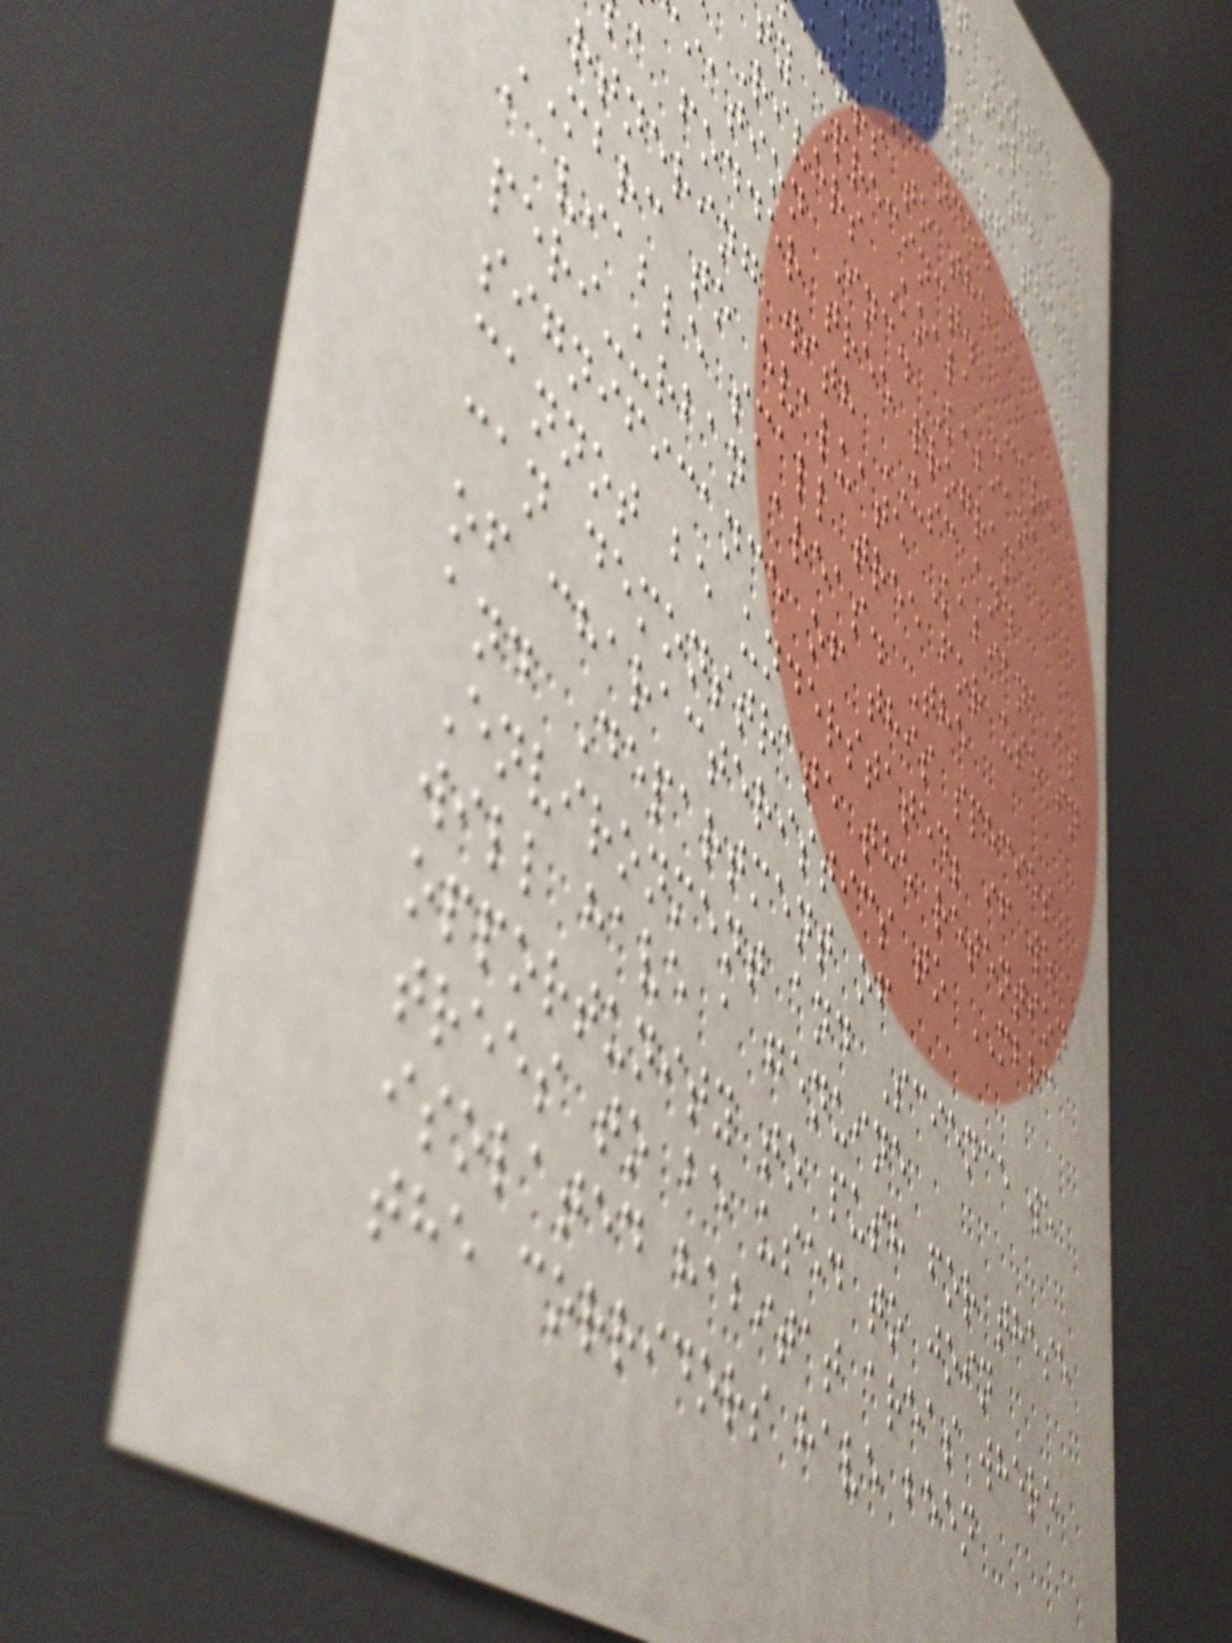rses, and
icance of the
e enhanced to
itors to the
ty Precinct.
Rivers Koala Care
iation Inc. Kabiana
a fodder tree program
rtnering with USC and
MBRC to evaluate Kabiana as
a viable small tree for use in
peri-urban areas. The
significance of this species
cannot be understated; if we
can demonstrate the retention
of characteristics to MBRC
and Department of
Environment and Science we
will have a genuine
opportunity to push for these
trees to be used to join
isolated habitat areas where
the corridors have been
